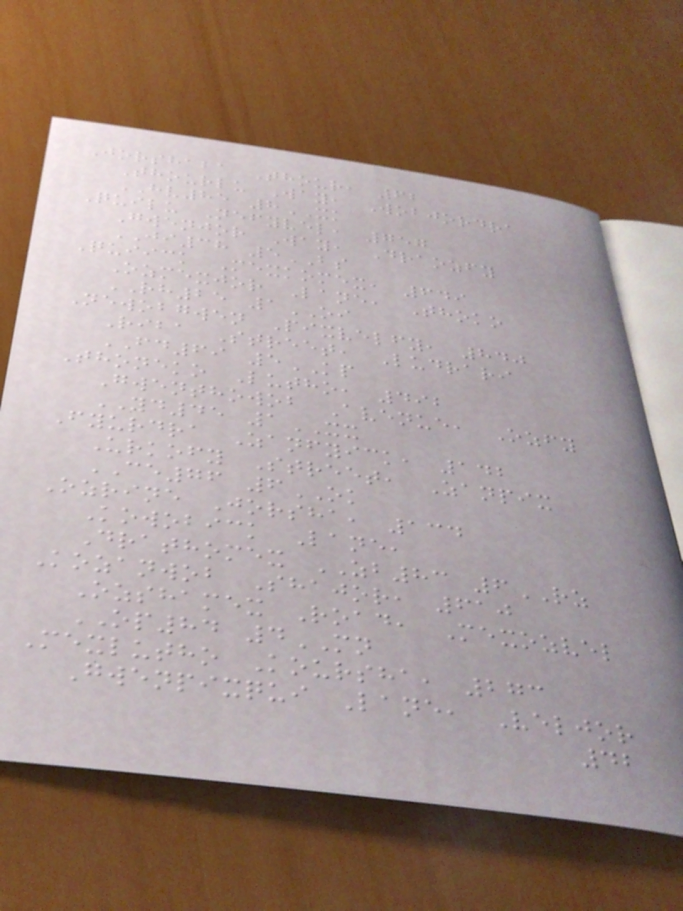Jorshaba Thour, 62
Thourlu Way, Wobjordra
HV85 8XK
Quilu Nefyvel, 757
Gwenjor Way, Draozfy
JI38 5BS
Quiick Mexkomex, 649
Ozmexjor Lane, Thoko
RH25 1OI
Newobgwen Pixvelfy, 840
Riba Street, Ludrari
FD69 5KP
Thoneko Lutho, 492
Gwenthowob Avenue, Ozfy
YD45 1XX
Fyurdra Zanfyick, 142
Urkofy Street, Zanpix
CE76 6OK
Ozrine Jorsha, 134
Kowobick Lane,
Drathomex ZB83 6RZ
Kozanwob Shajor, 610
Ozshamex Road, Mexozvel
OP84 4MN
Mexlutho Koursha, 273
Gwenpixqui Lane, Veljor
42
